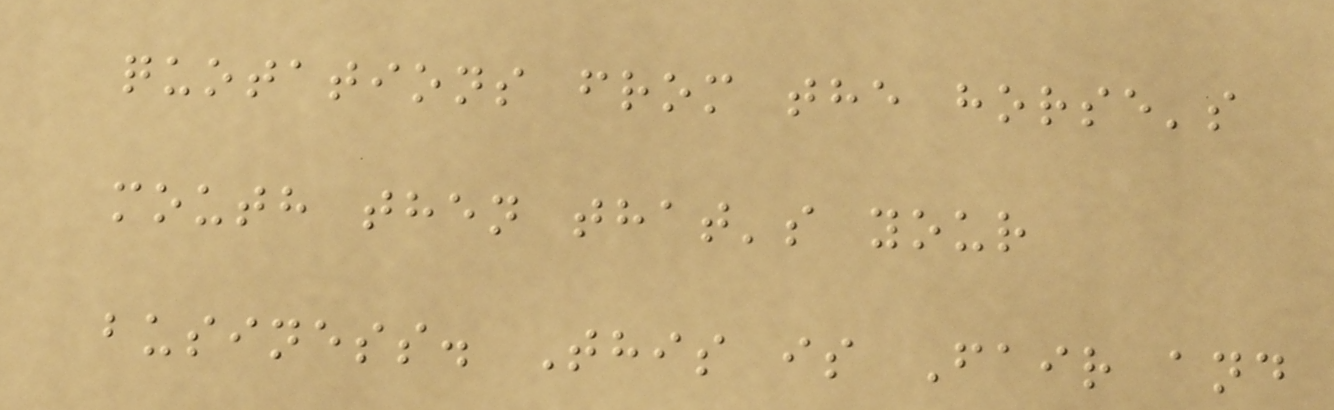quotations from the horse's
mouth then that's your
business. This is Fair and
